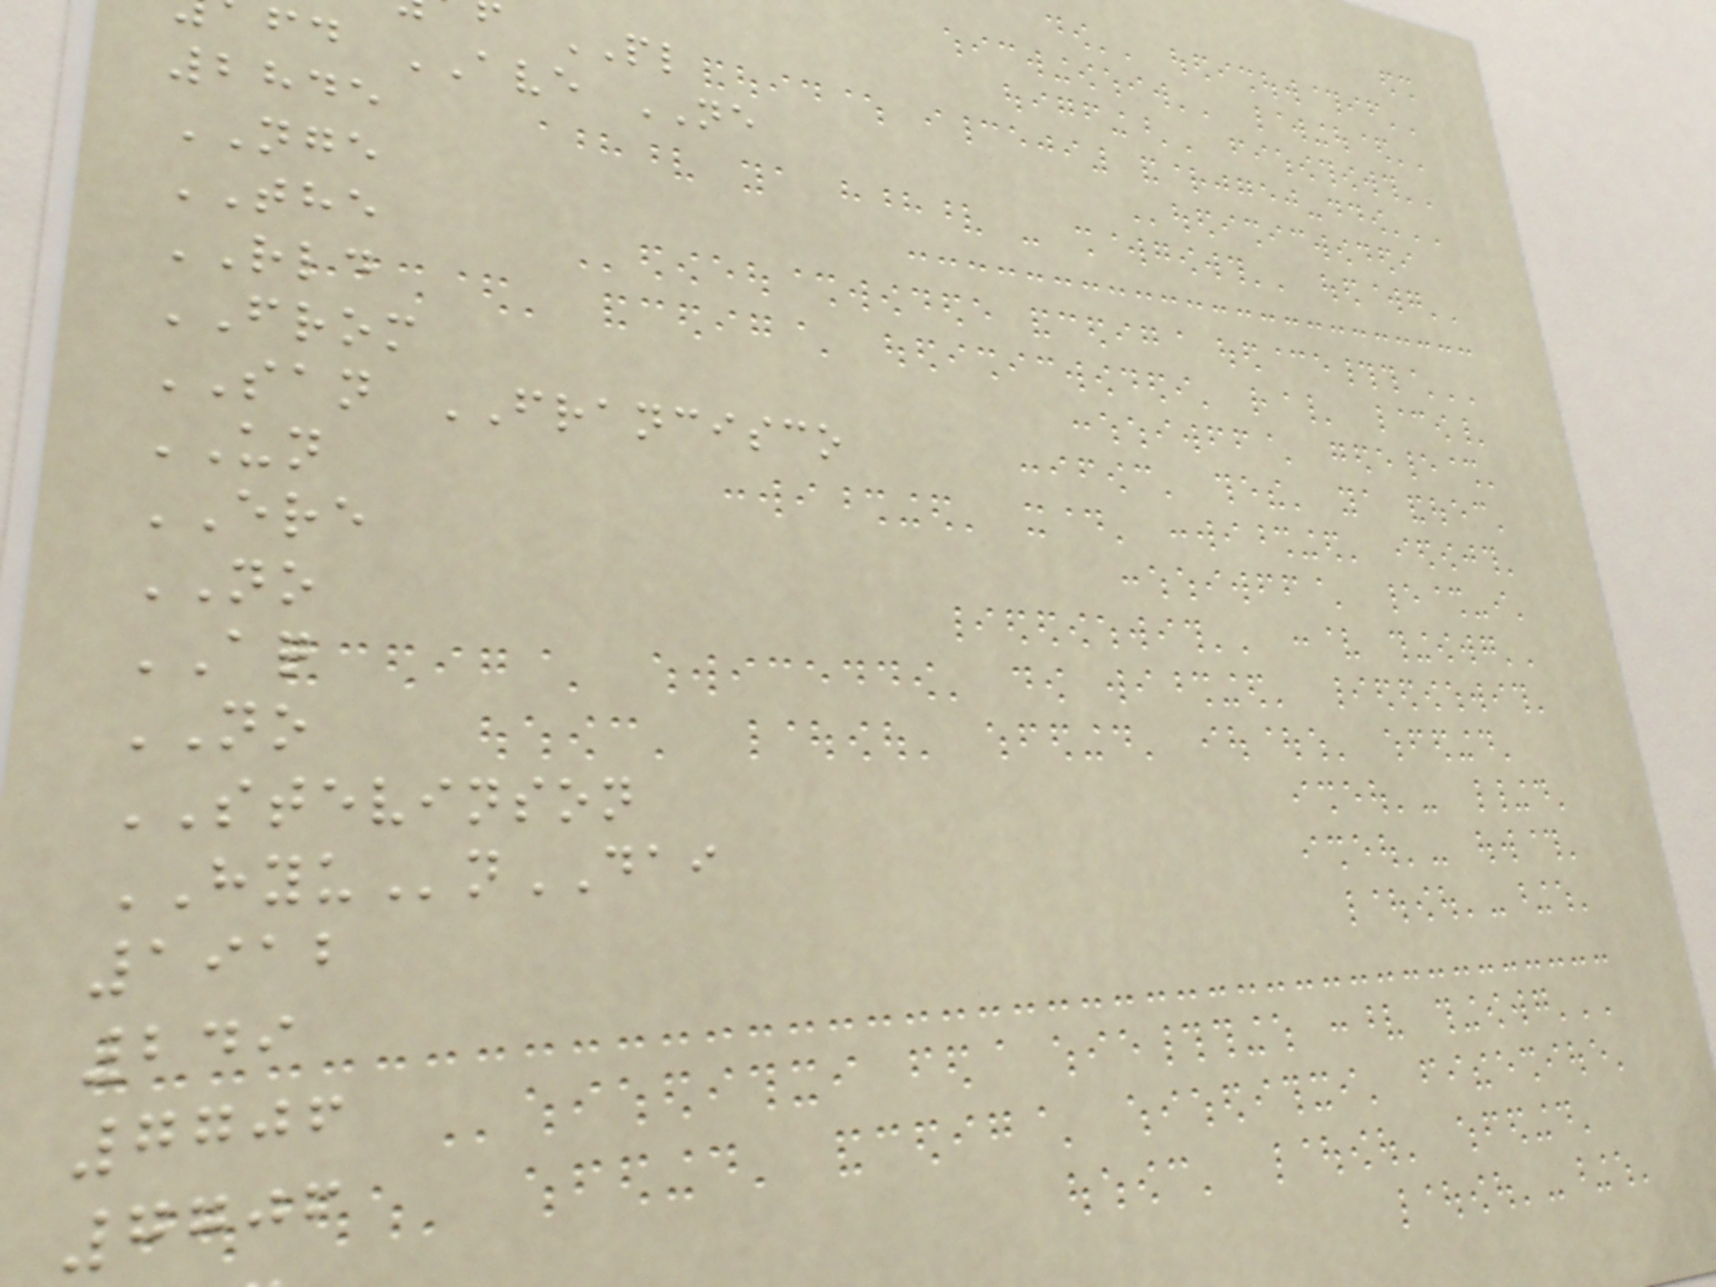PL
fd AVE NE
2845
NGE
THE
RLD
FROM
SAN FRANCISCO
UN
ERE
NO
AQ
NO
STEVINSON
HYUnDAI
1912
249
7706
7706
